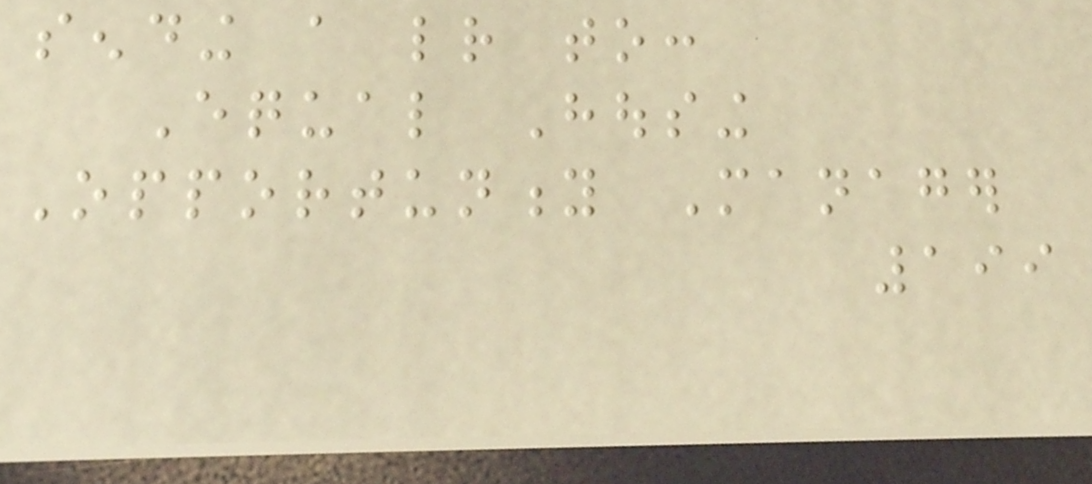sending a letter to:
Equal Housing
Opportunity Manager
199
